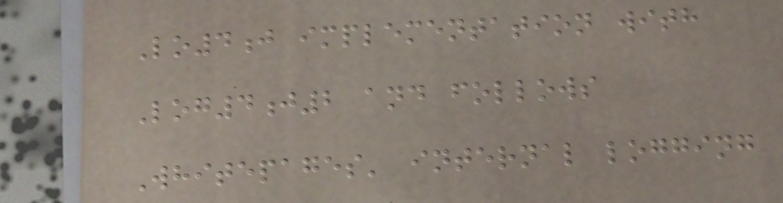Lo4j implementation with
Log4j2 and follows
Whitepages' internal logging
